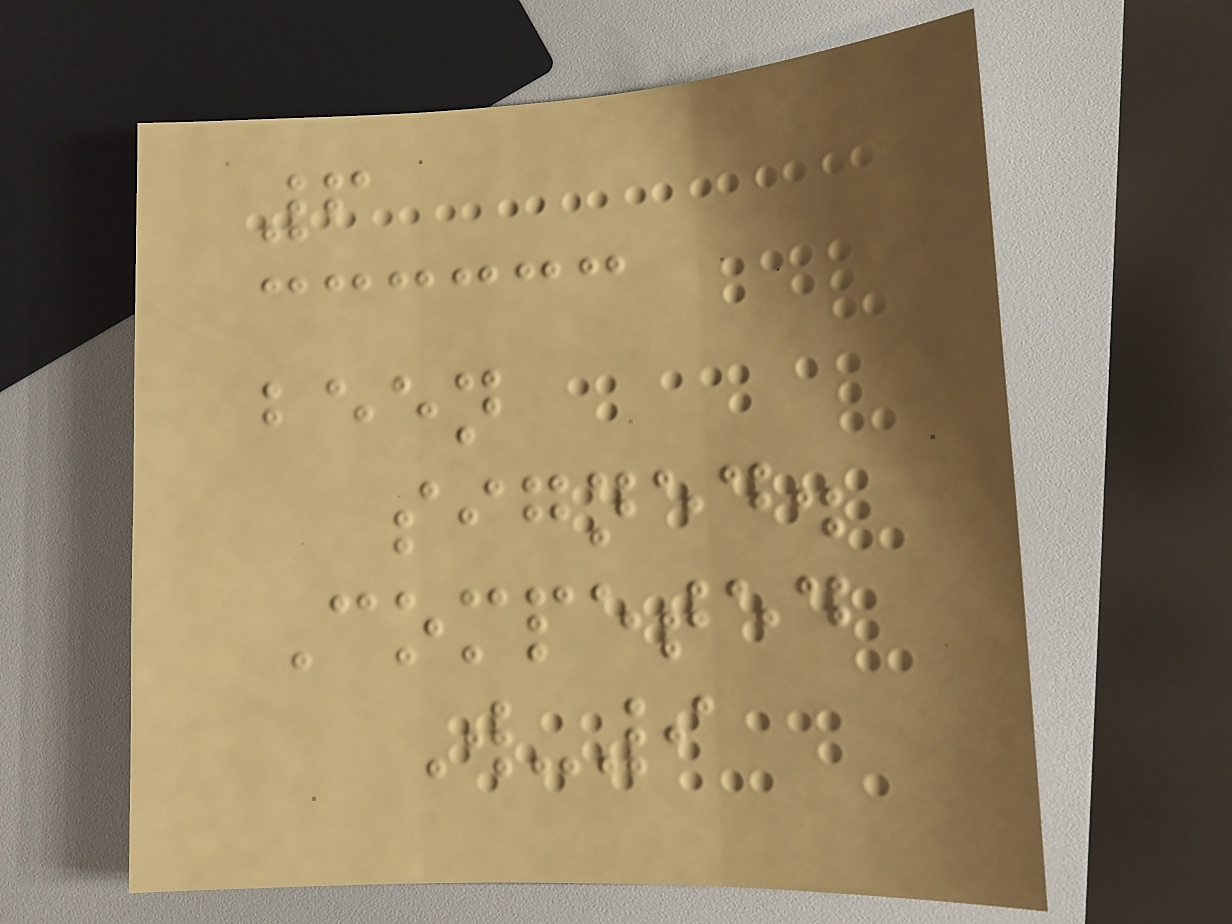6
been
signed.
Competed
W-9
